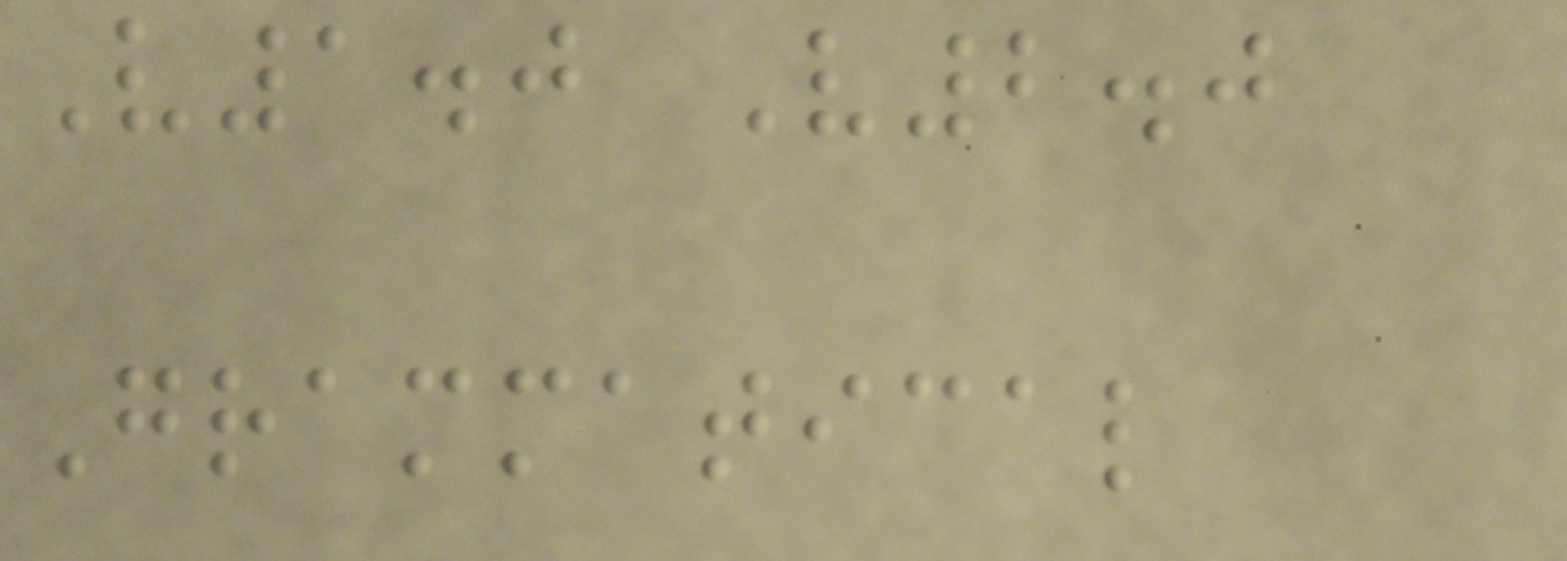V1.0 V2.0
Grammatical
